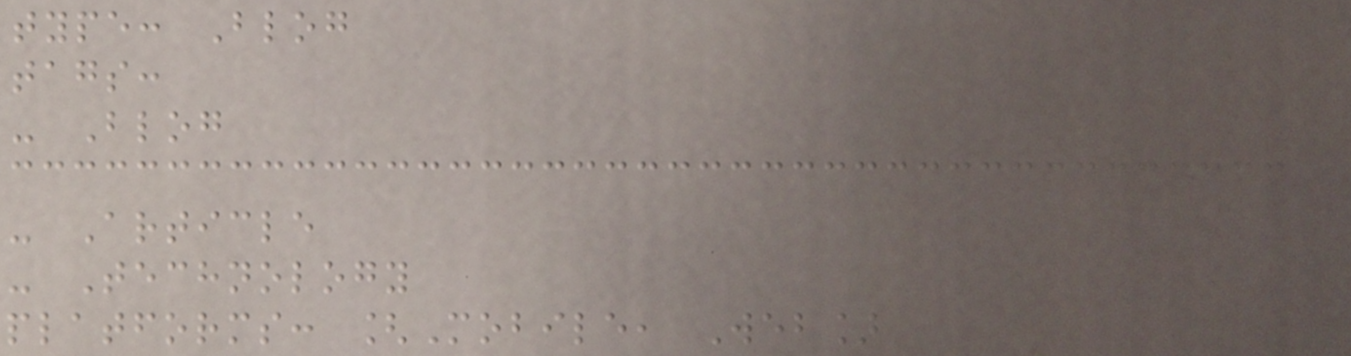type: Blog
tags:
- Blog
- Article
- Technology
platforms: [Mobile, Web]
